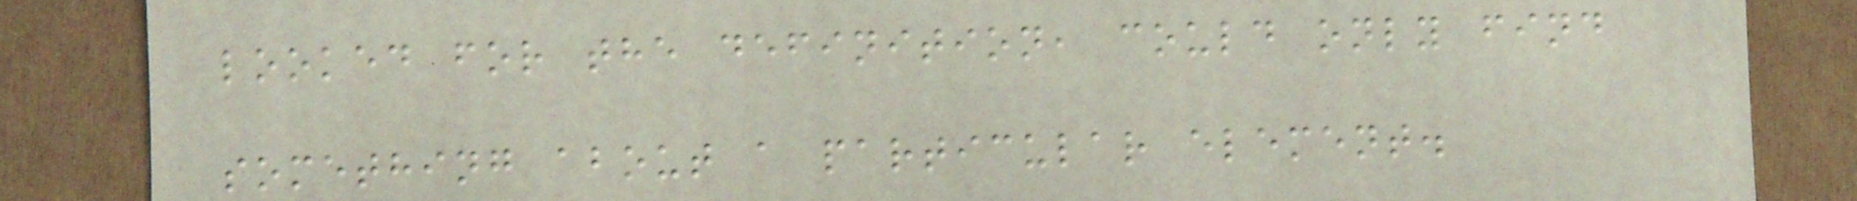looked for the definition, could only find
something about a particular element.
